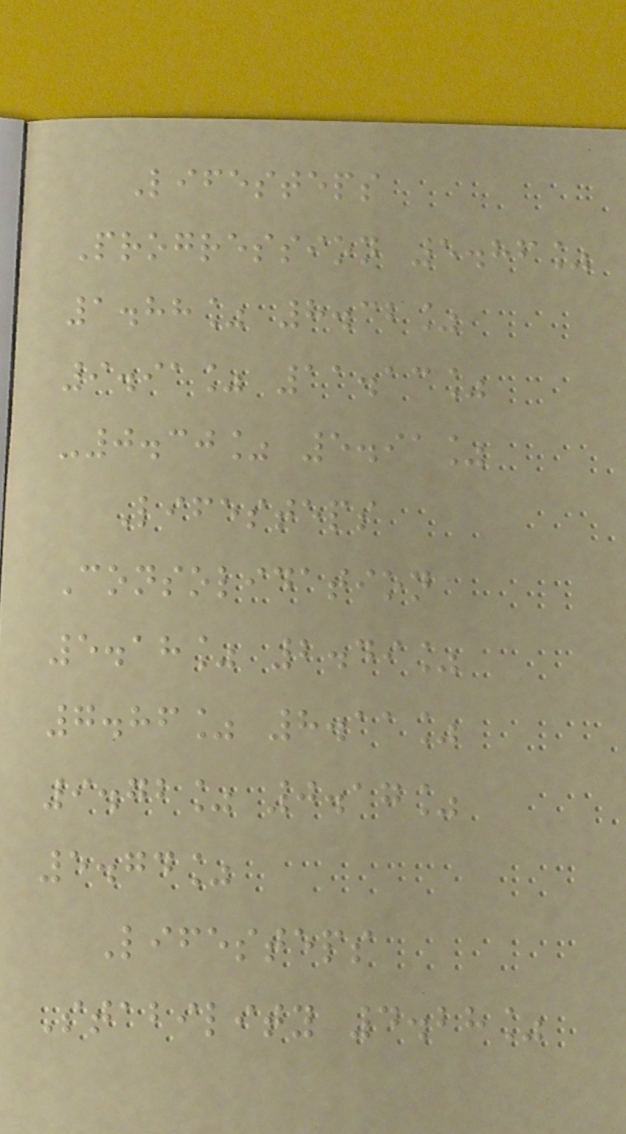Lifesteps
Progression 5.86%
1.88% 8.32%
9.91% 11.13%
-0.30% 5.91%
Lifesteps
Consolidation
5.18% 2.49%
7.86% 8.11%
9.72% 0.17%
5.74%
Lifesteps
Stability 4.28%
